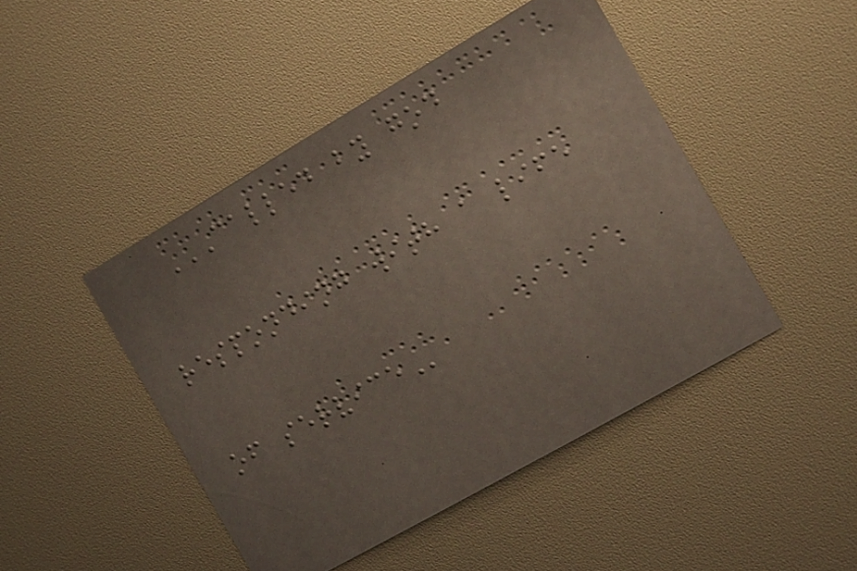CALLED BY GOD
RESPONDING WITH A LIFE
OF SERVICE
